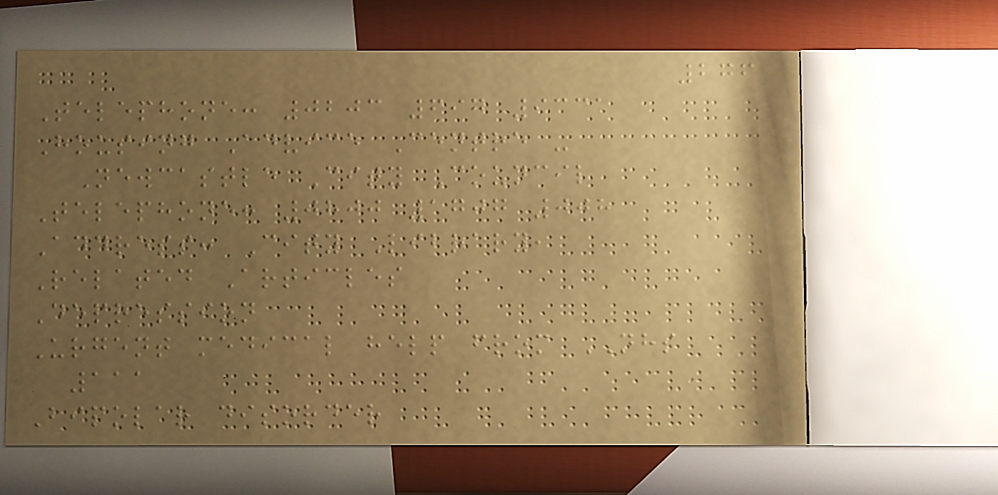276
Telephone: 0203 697 9331
Housing Advice Centre -
Newcastle City Council
Telephone: 0800 1707 008
Address: City Library,
Related Articles
Depression
Urgent medical help from NHS
111
Bipolar disorder
